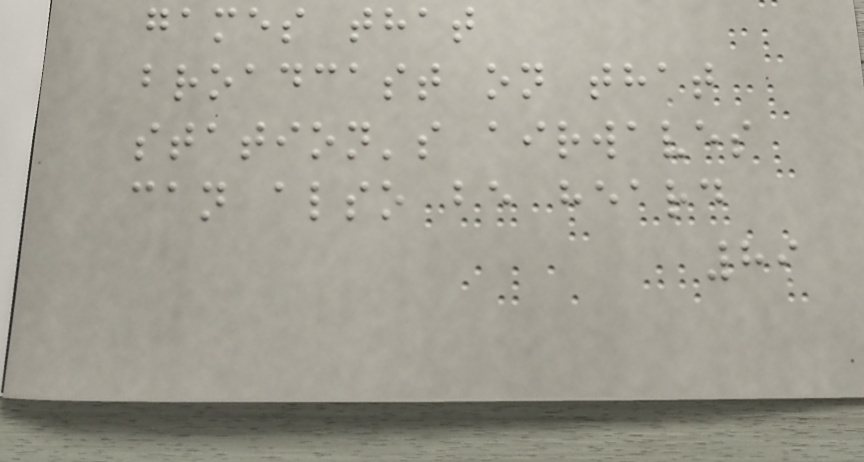games that
broadcast on that
station's airwaves
can also be heard
89
